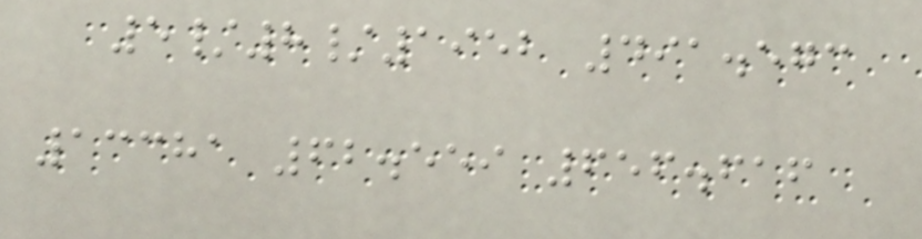5/8/1952 491.573
13381 62.559 656.616
